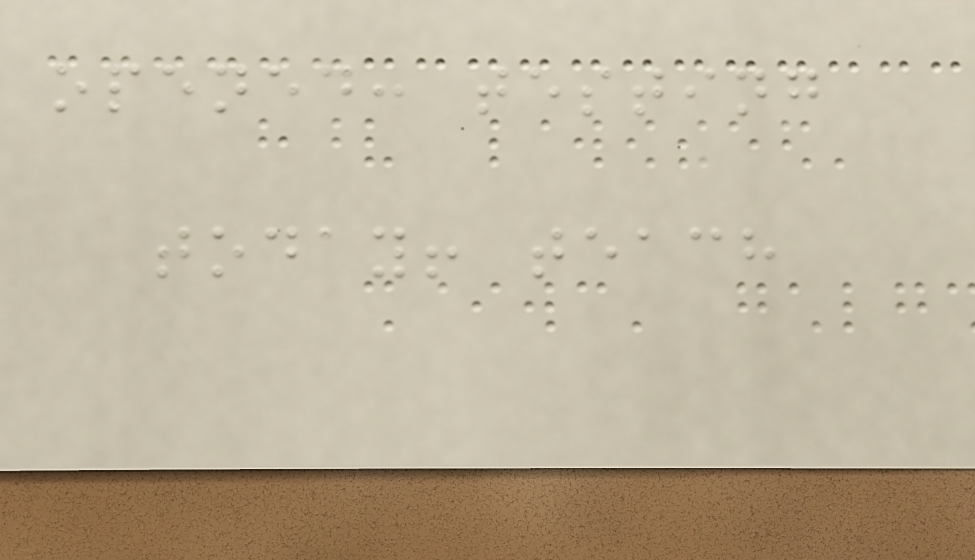opened: testing
today! teach
